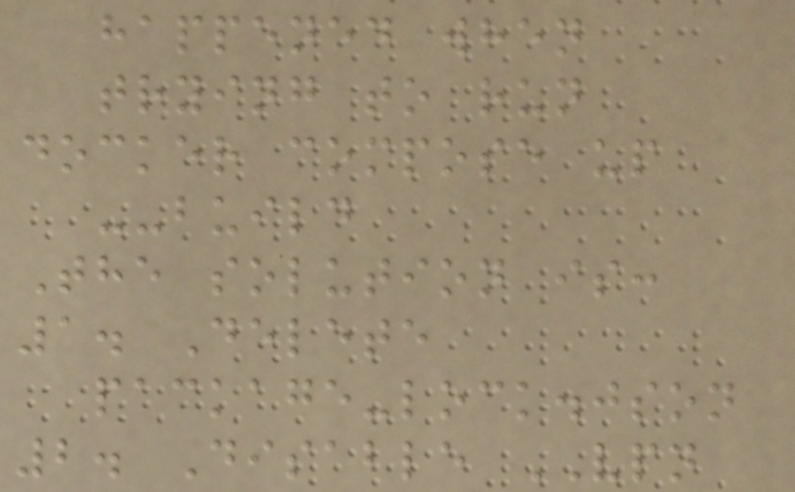happened when
trying to run
docker compose up
--build
The solution is:
1. Delete
package-lock.json
2. Disable VPN
